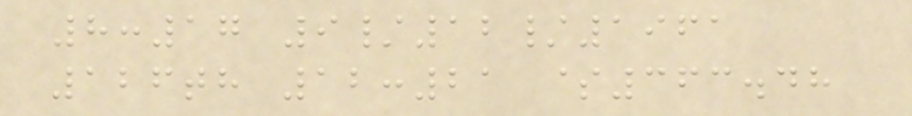8:17 9/12/1961
126th 12:21 $363.48
